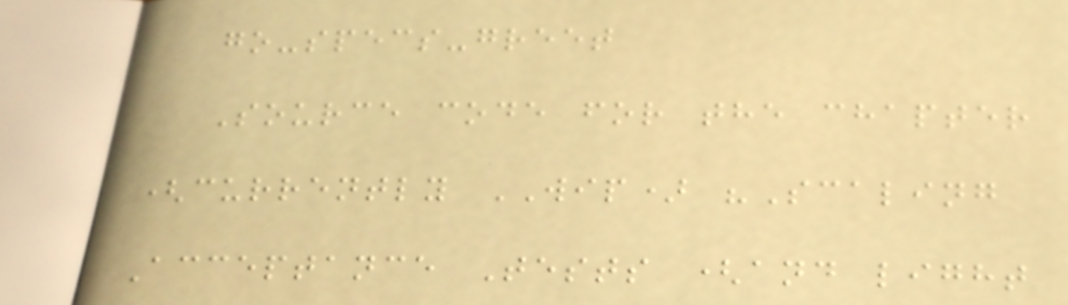go-specs-greet
Source code for the chapter
(currently WIP) "Scaling
Acceptance Tests (and light
